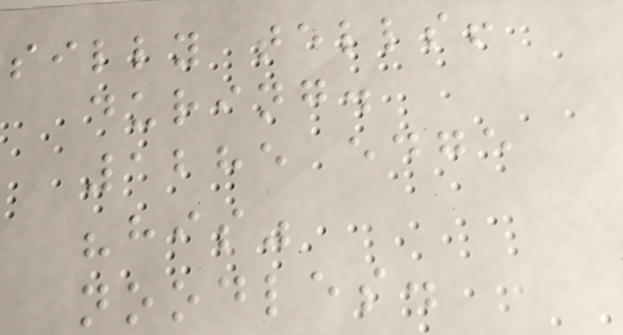silly tells!
during.
1285 edge
"his"
noodles.
